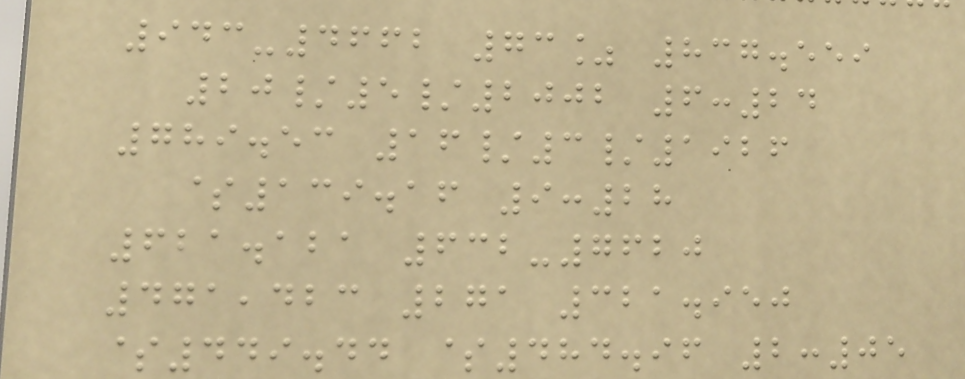943-4662 73% 837.559
20/5/2002 6:24
789.53 16/3/1926
$139.16 9:28
621.121 632-7620
471,423 271 321.950
$449.44 $484.96 2:05
